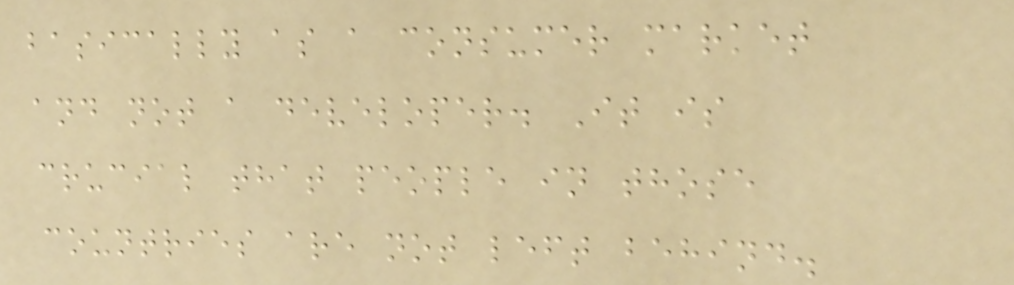basically as a consumer market
and not a developer. It is
crucial that people in those
countries are not left behind.
